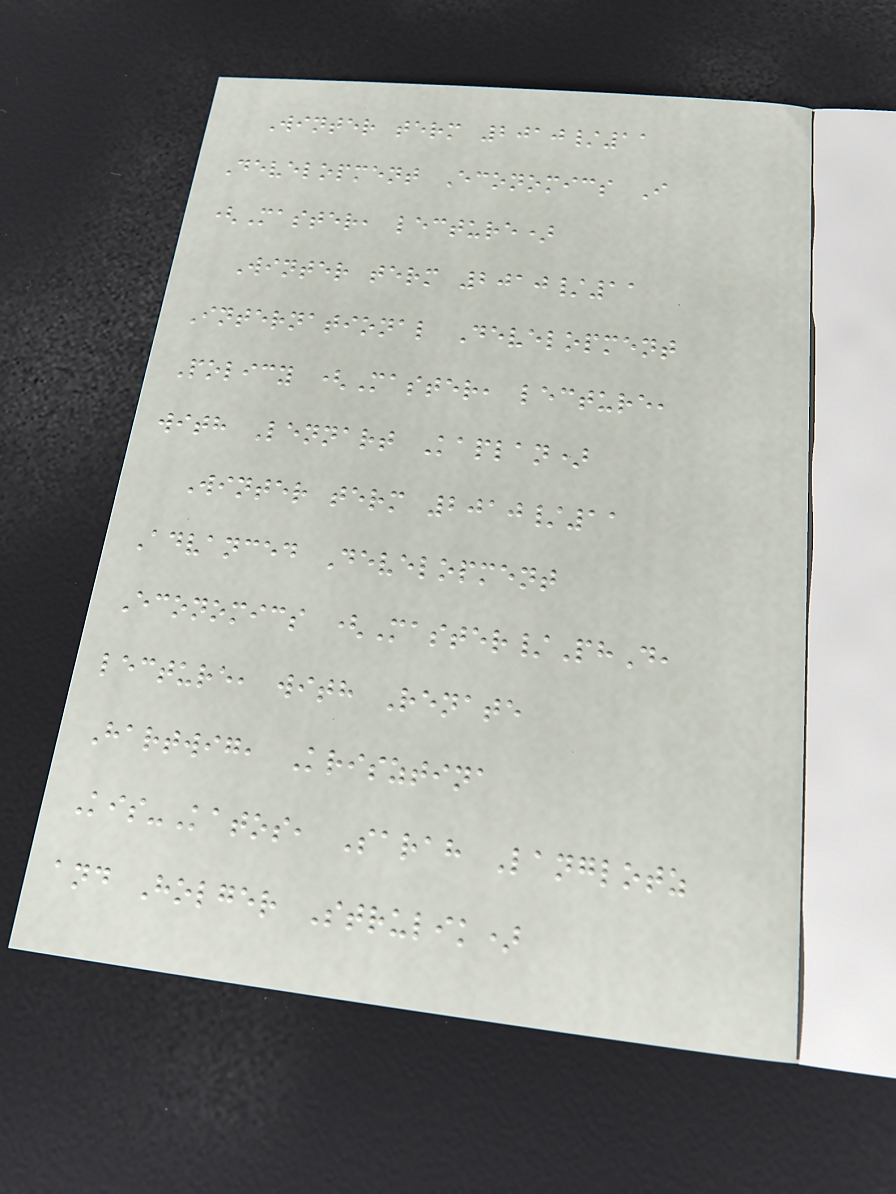Winter term 2010/11
Development Economics I
(Master, lecture)
Winter term 2010/11
International Development
Policy (Master, lecture,
with Lennart Kaplan)
Winter term 2010/11
Advanced Development
Economics (Master/PhD,
lecture, with Renate
Hartwig, Krisztina
Kis-Katos, Sarah Langlotz
and Holger Strulik)
